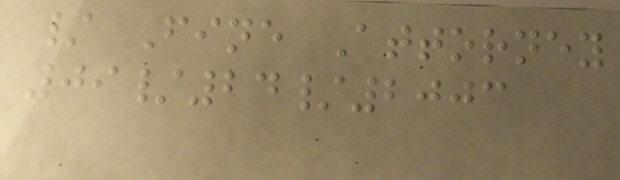/ Fine Attorney
09/24/2003
